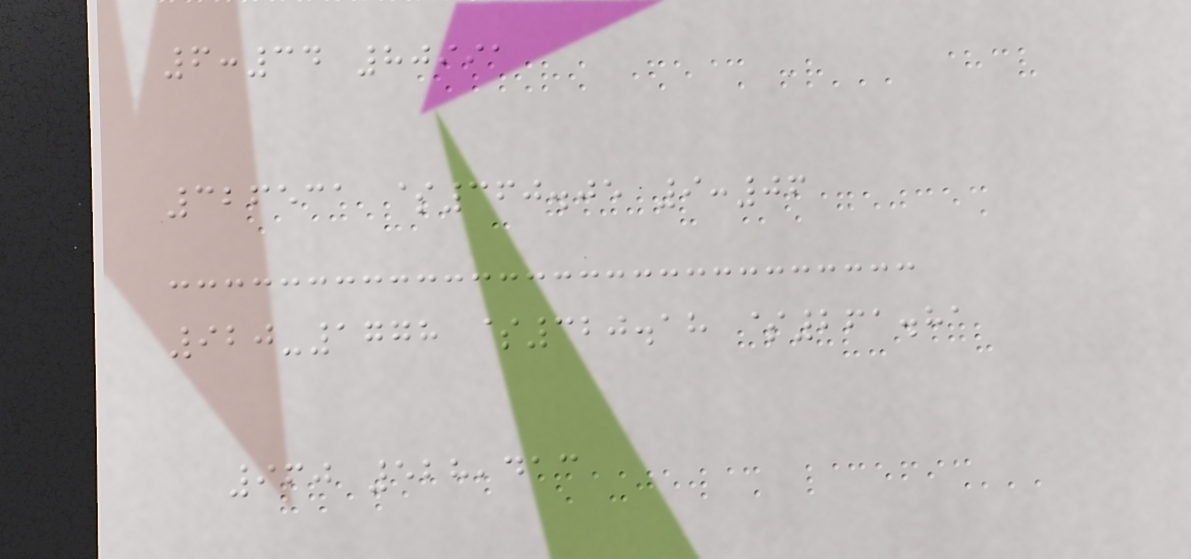6:34 80991
326531 $360.05 9:06
920-1778 $320.18 $261.81
960 528,413
